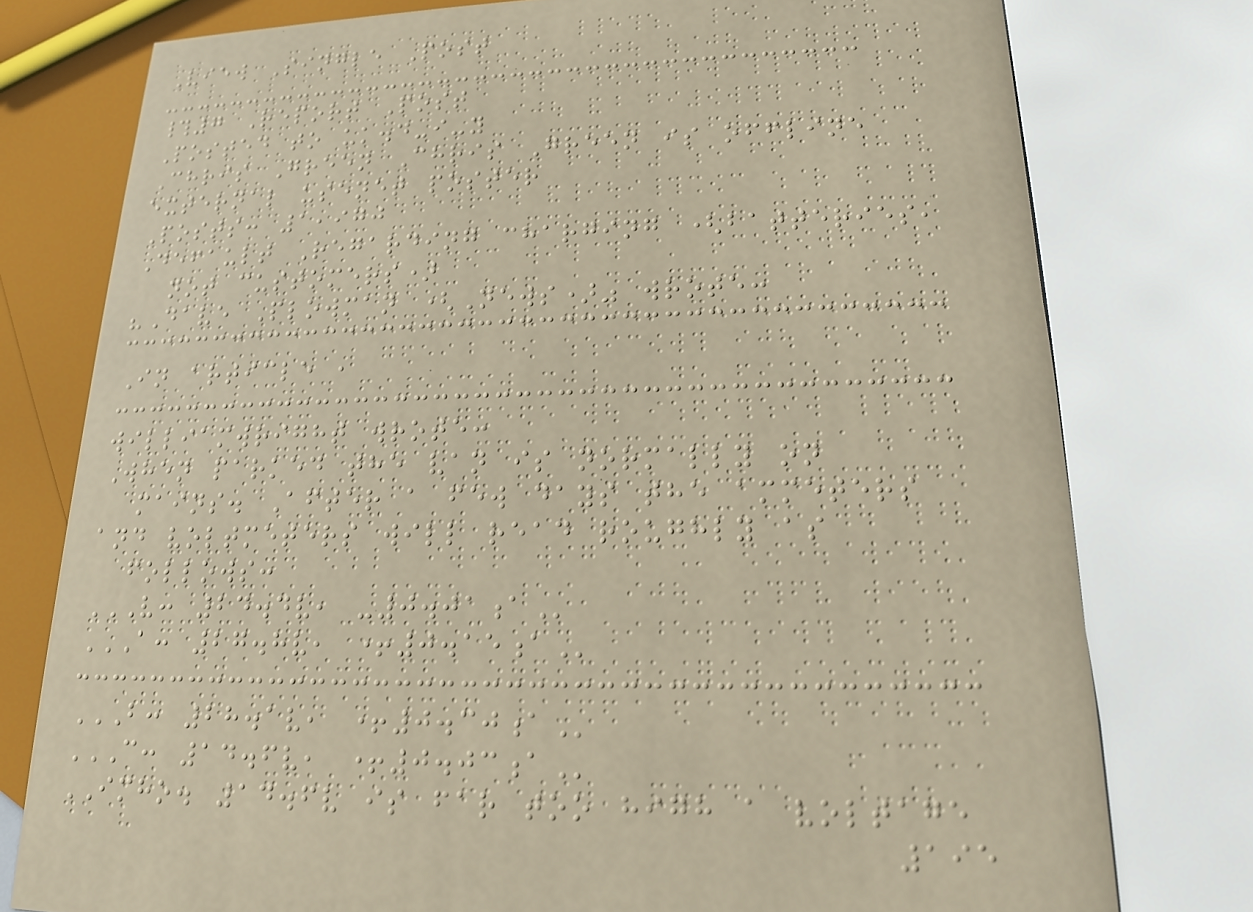View Single Post
#7 Report Post
Posted to uk.d-i-y
Chris Green Chris Green is offline
external usenet poster
Posts: 1,970
Default Regarding charging (batteries,
not customers)
"Dave Plowman (News)" wrote:
In article ,
williamwright wrote:
When parked the van is normally on
mains. After a few days the ammeters
and voltmeters will read roughly as
follows:
V: 24.4V, -0.01A
A: 27.8V, +0.15A
B: 28.1V, +0.30A
C: 14.6V, +0.03A
IMHO. 14.6v is far too high a voltage
195
